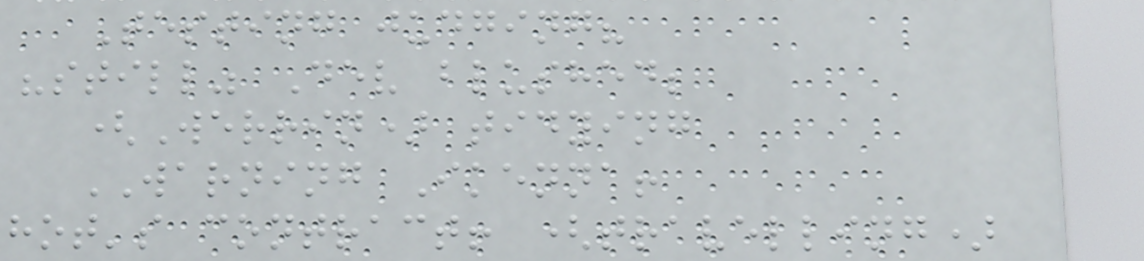Testing judging?
"still" Dev blushed;
(Werrin) tidying
WARNING Ikenna!
hot's contract! (travelling)
